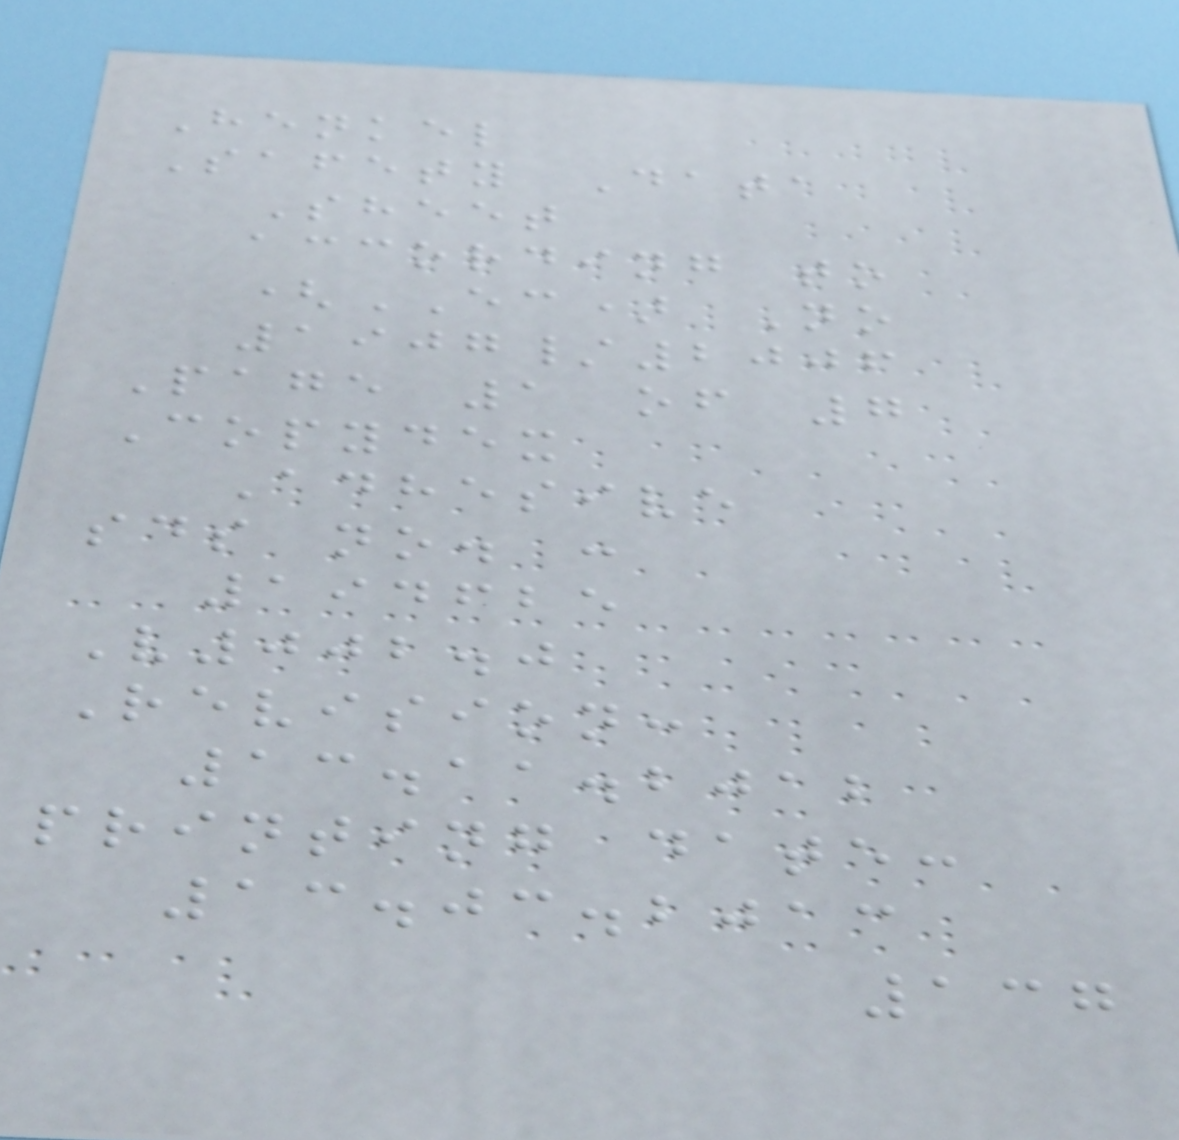Henkel
Safety Data
Sheet
according to
(EC) No
1907/2006
Page 1 of 7
Copydex
Adhesive
sds no. :
194625
V002.0
Revision:
13.11.2012
printing date:
13.03.2013
137
